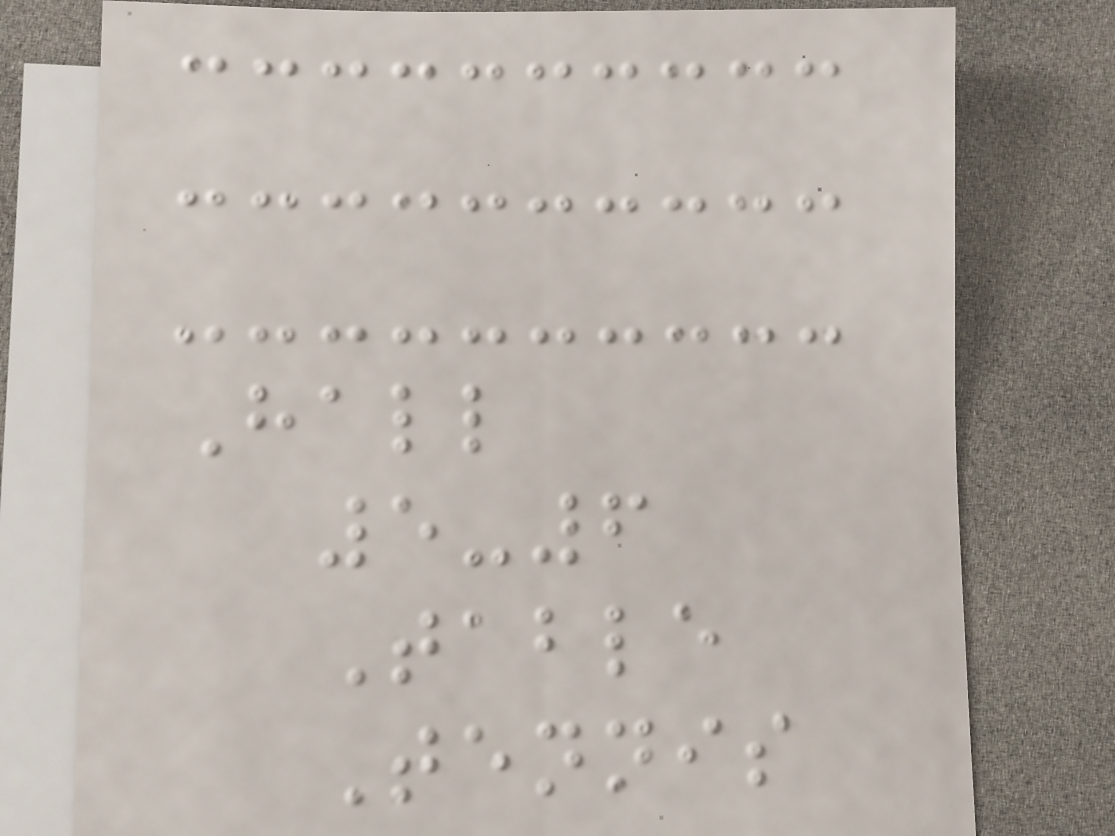Hall
5-6
Table
Tennis
